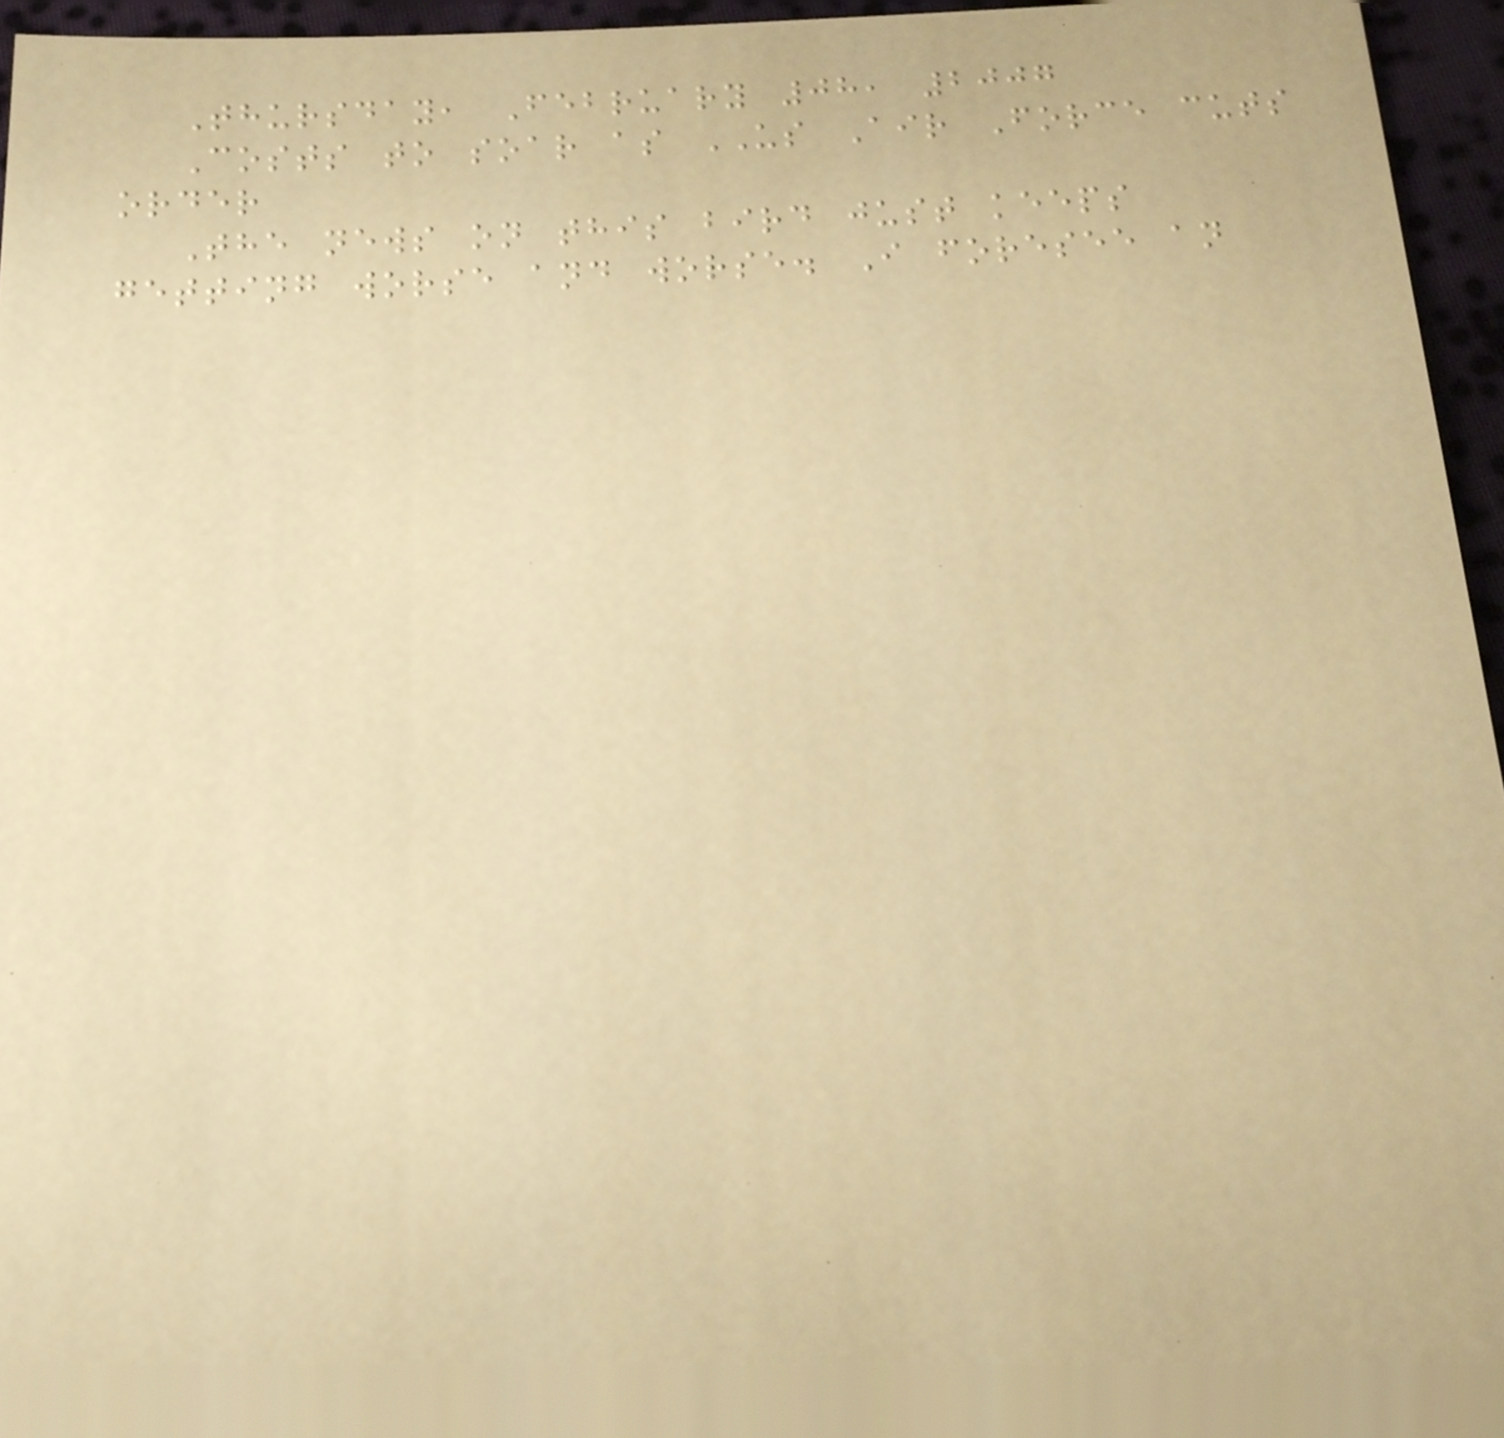Thursday, February 08, 2007
Costs to soar as US Air Force cuts
order
The news on this bird just keeps
getting worse and worse. I foresee an
